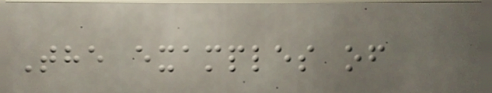The examples of
